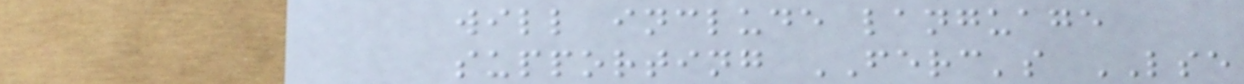will include language
supporting FERC's LSE
